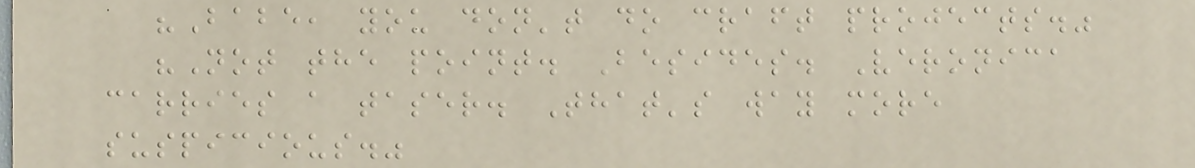"Babe, you don't do craft projects."
"Not the point. Besides. Veronica
carries a taser. That's way more
suspicious."
